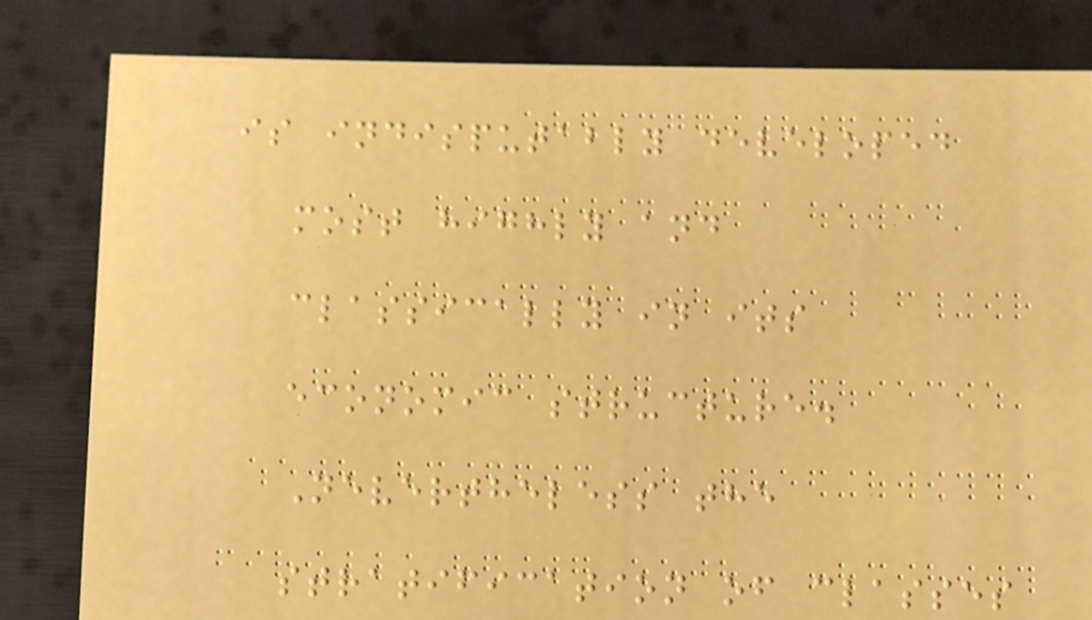is indisputably developed
most highly and
classically in its
economic structure.
Nevertheless the
stratification of classes
